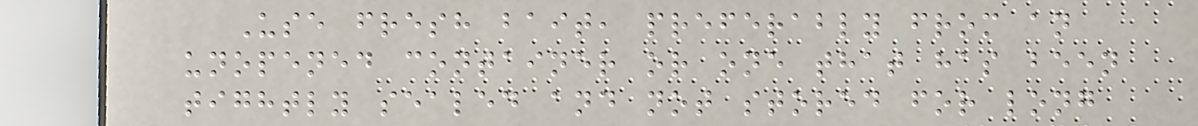Use fresh bait, preferably from an
unopened container or one that has been
tightly sealed and not stored for long
